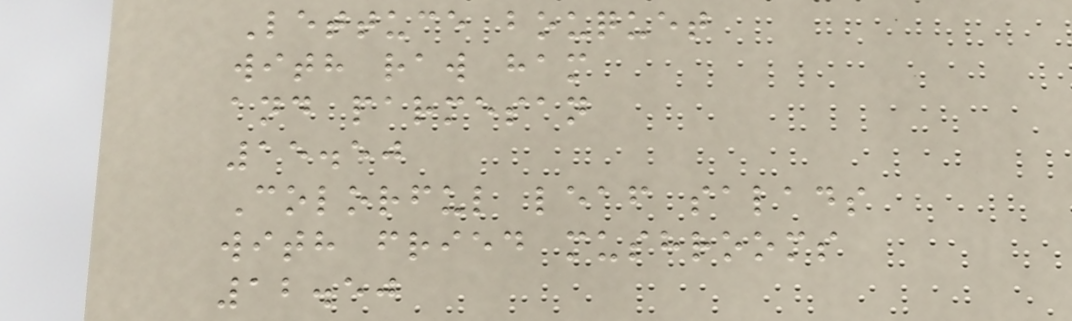Lettuce bouquet
with raw ham
and parmesan
15.50
Colorful leaf salads
with fried mushrooms
12.50
